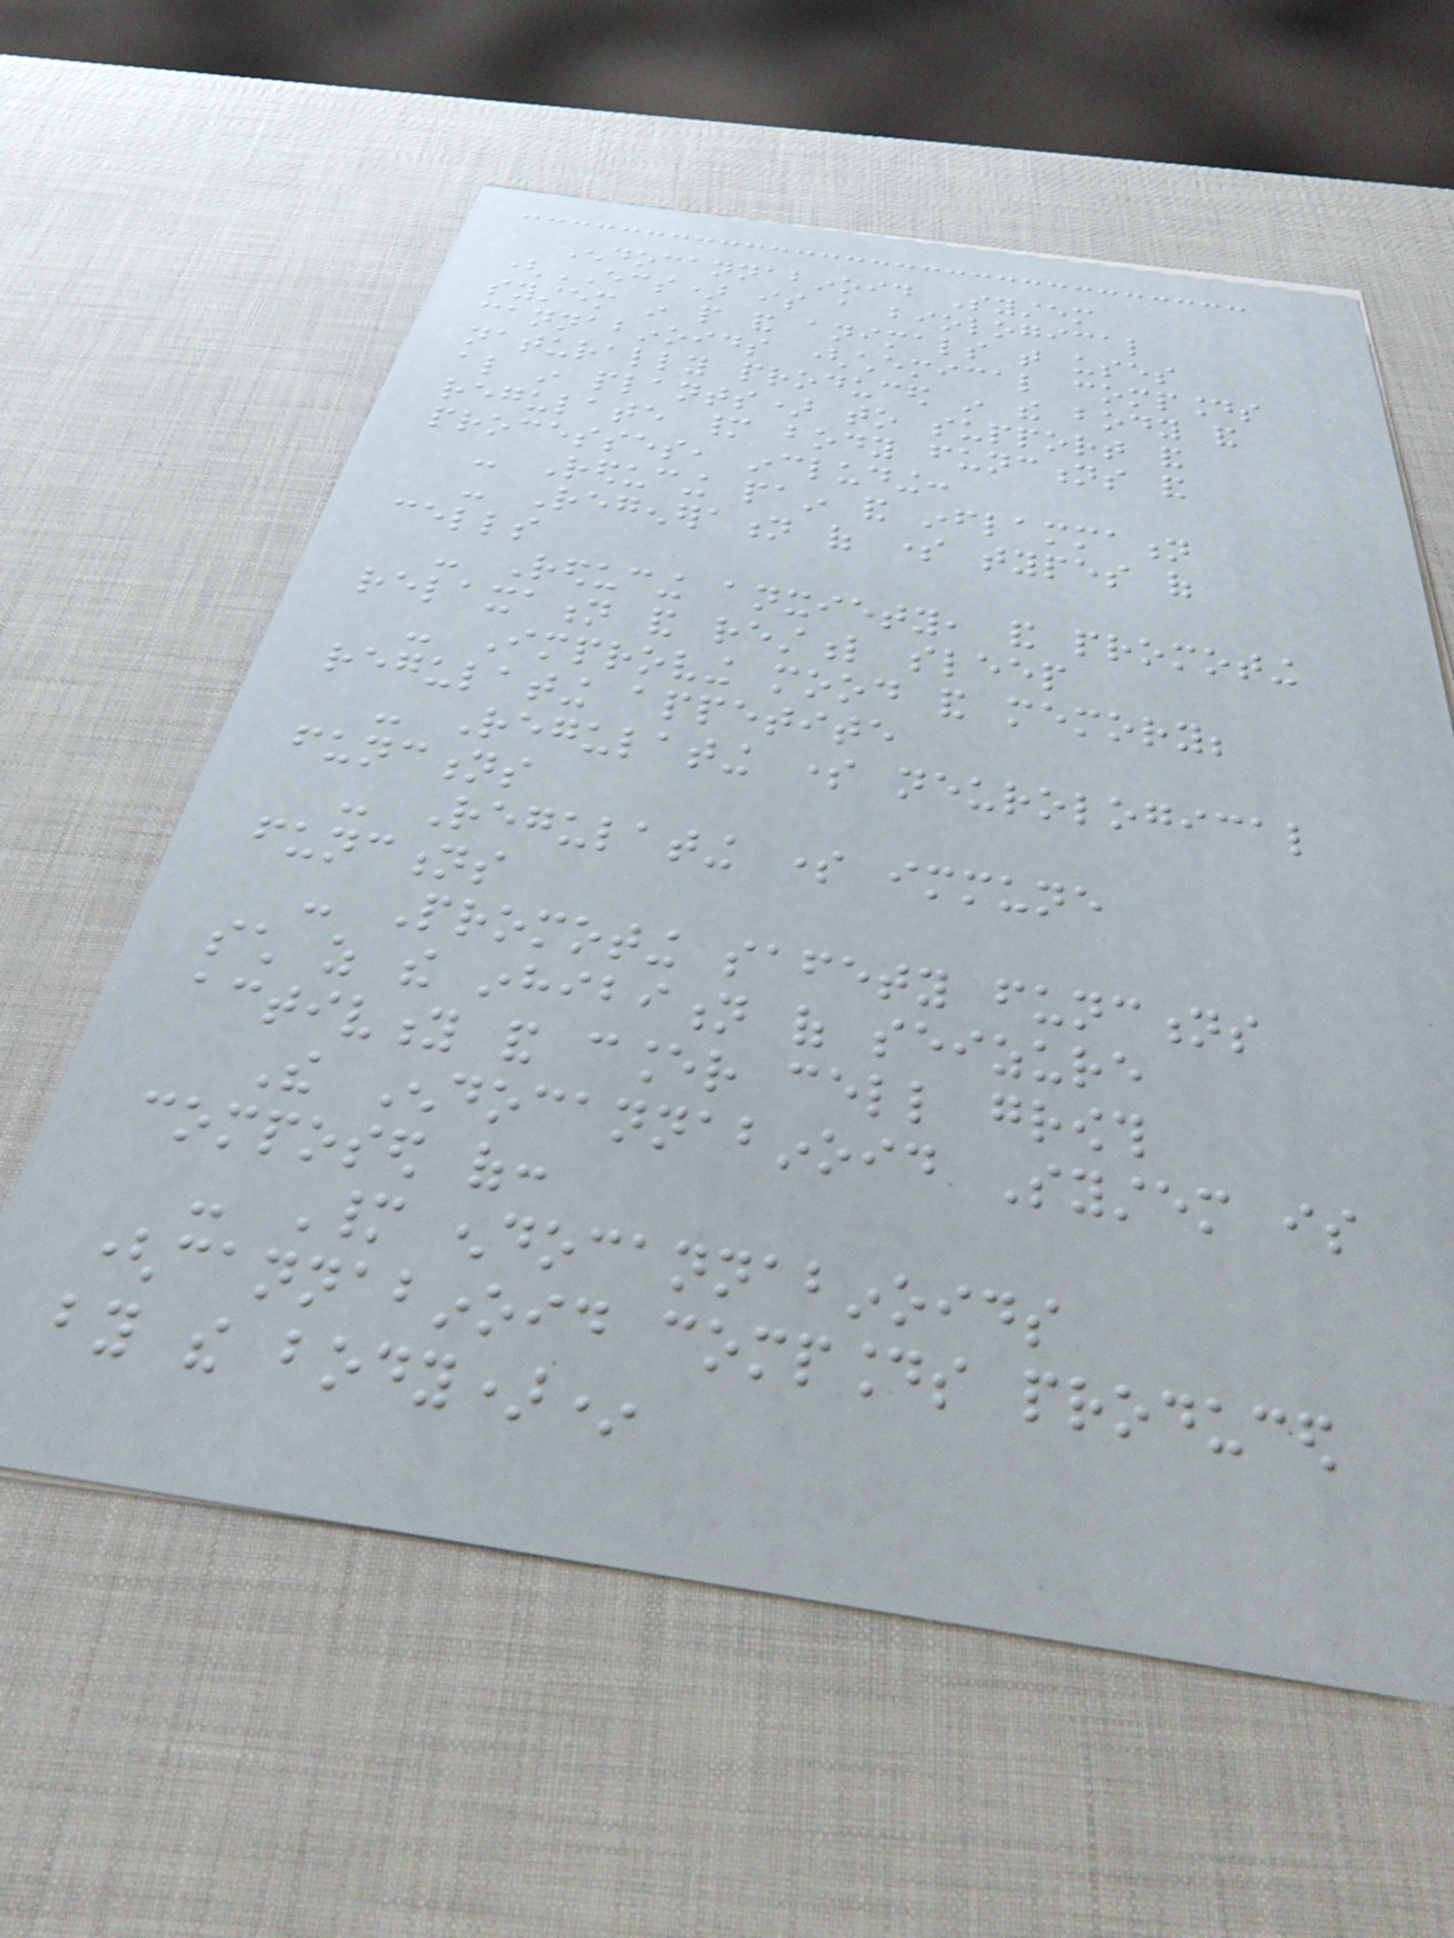Endocannabinoid System
(ECS) is a biological
system in people and animals that uses
cannabinoids (chemical compounds
naturally produced in the body and
also in plants) to support and
regulate many body functions and
processes, including:
- Reducing pain and inflammation
- Regeneration of some types of
cells
- Reducing anxiety, and promoting
relaxation and restful sleep
- Improving mood and memory;
regulating appetite
- Regulating some neurological
functions
- Regulating some immune
functions
- Promoting safety functions
such as the inhibition of seizure
activity and cancer cell growth
The Endocannabinoid System is
composed of:
- Many endocannabinoids
(cannabinoid compounds produced
by the body)*
